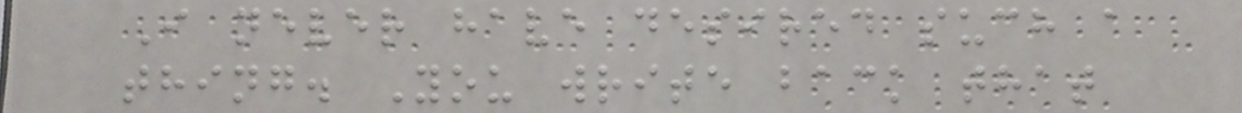I never have desired such a
thing. You write back that
